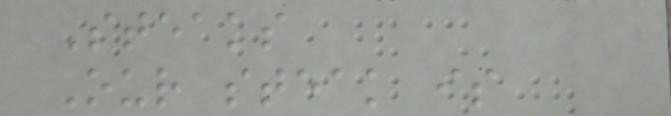Steaks
Our steak is
